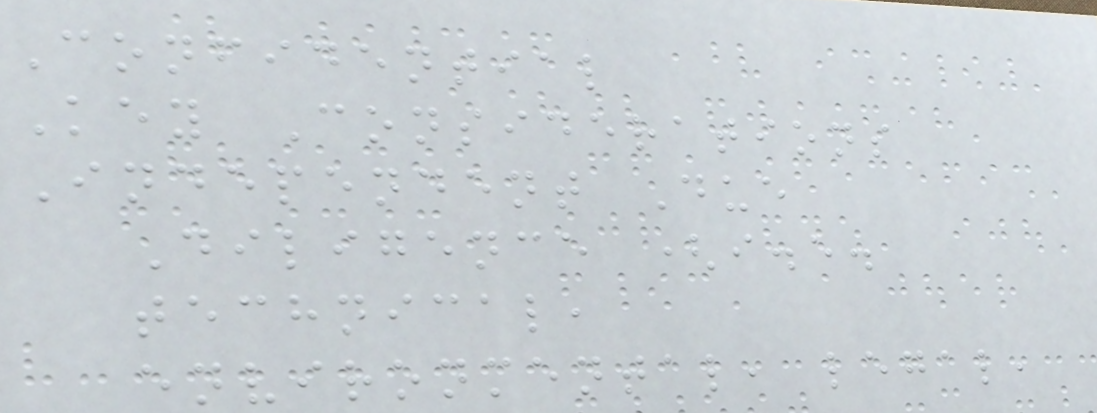Confidential
Key Considerations
Independent Due
Diligence (i.e.
technical,
environmental, legal,
